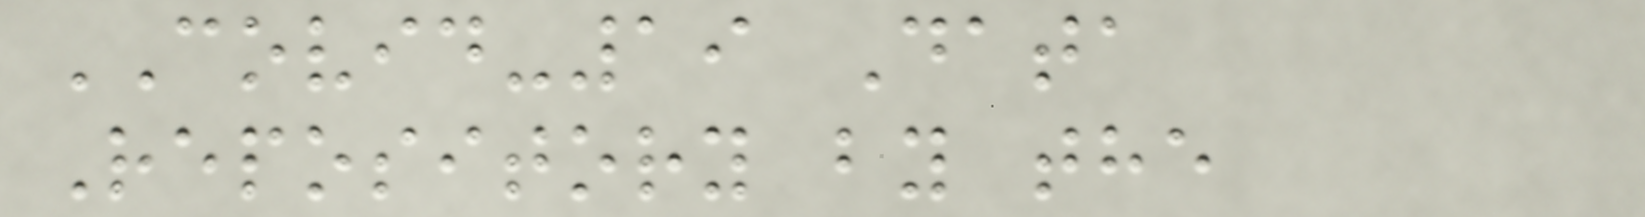COVID-19 Data
Repository by the
